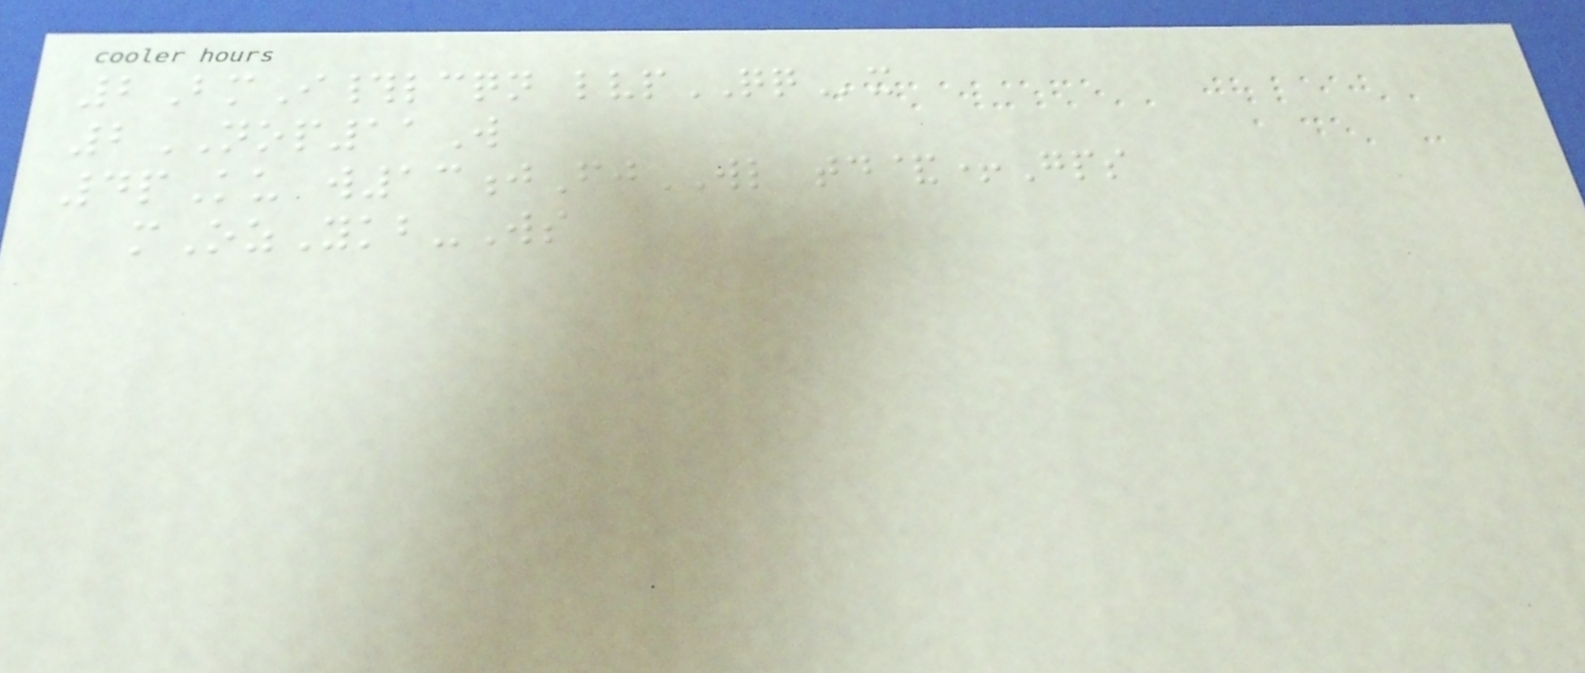2BmI#lcqn lvpQQx
2NOP11W
4pKu w13jFjWL td&+Gps
mOzYkb-Ws
